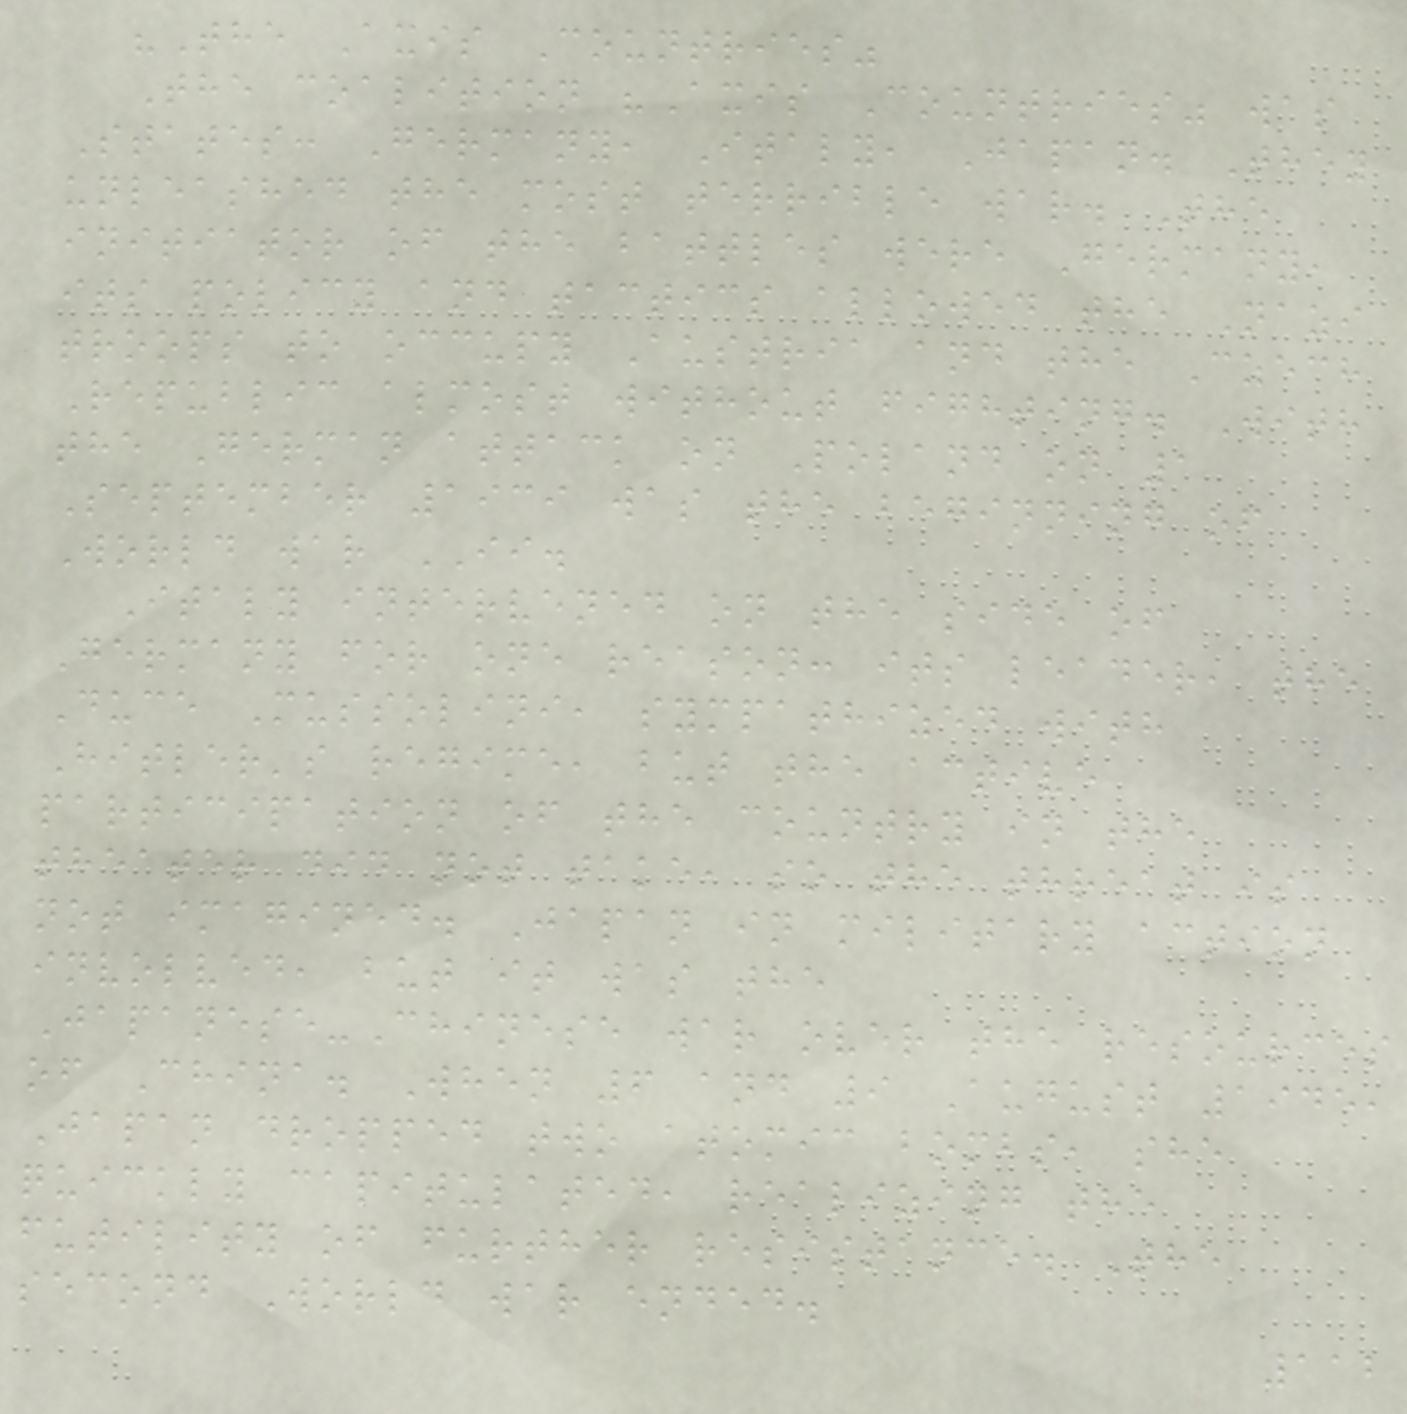"The Axis Countries"
The coalition "Axis Countries" was
States: Germany, Italy, Japan. They
unleashed the most terrible war. The
initiator of the battles were Germany,
its policy and tactics allowed the Nazi
troops to occupy Austria and the Czech
Republic almost without fighting. With
the German attack on Poland on 1
September 1939 was the beginning of
World war II.
Italy intervened on the side of
Germany for one reason: its leader, the
Duce Mussolini, sympathized with
Hitler's regime, but the active
participation of the country in the
theater did not take, so the threat is
not imagined. Japan in military action
involved, but it was the
Japanese-Chinese war over the resources
of China. When 6 and 9 August 1945,
Japan dropped two atomic bombs, she
quickly capitulated, realizing the
futility of further resistance. The
second World war ended.
112
